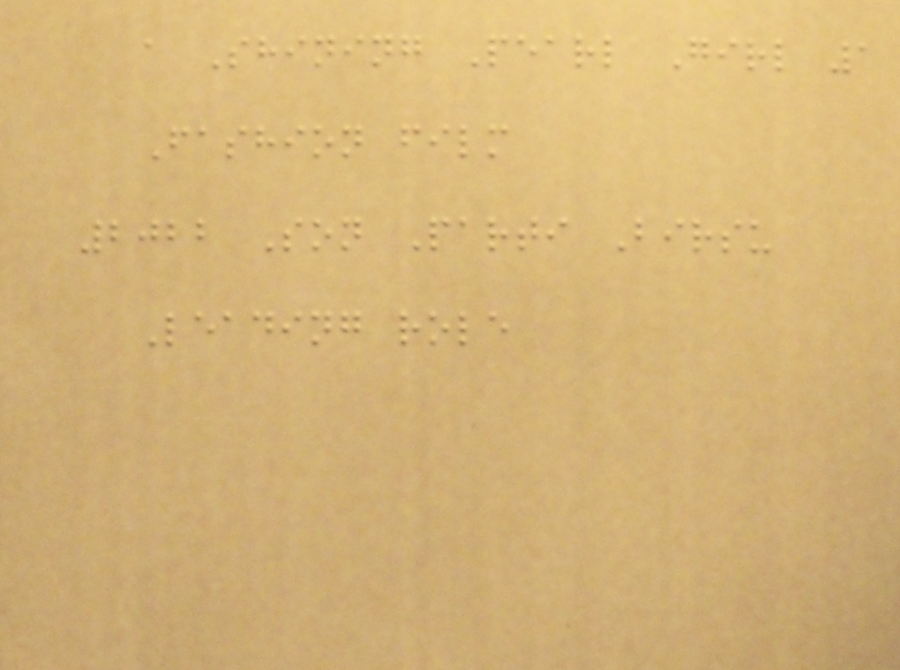a Shining Pearl Girl 1
Fashion film
2022 Son Parti Birsu
Leading role
